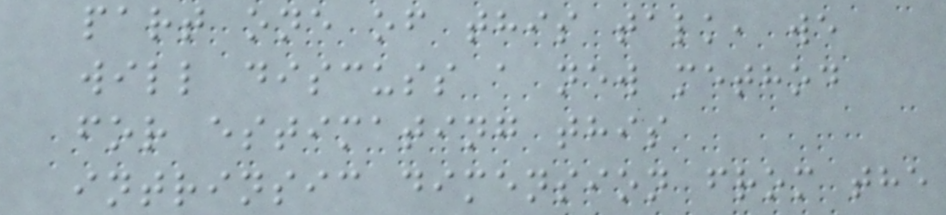part one of this talk, we
will discuss a new method
for estimating this
intrinsic dimension from the
